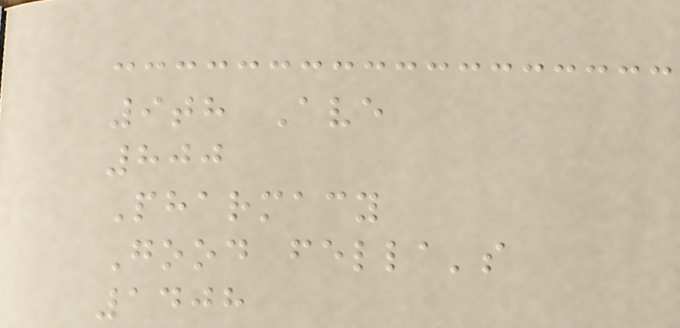9th Ave
800
Pharmacy
Good fella's
1408
